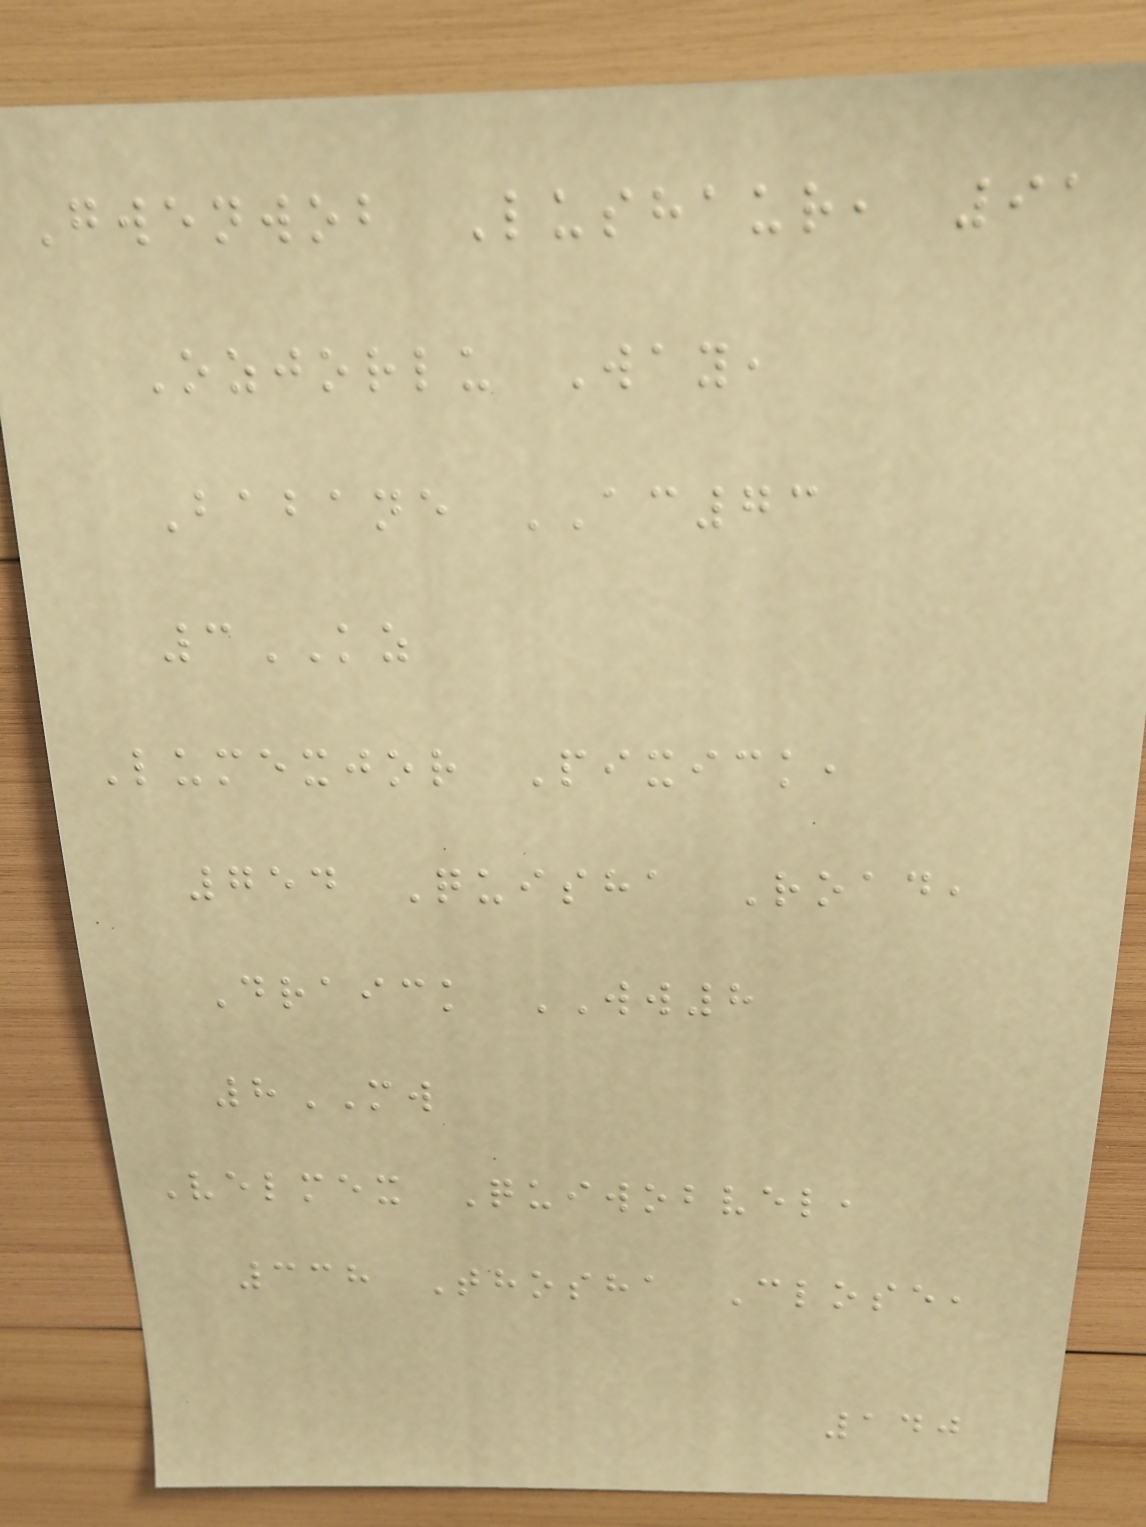Gwenwob Lushaur, 91
Ozjorlu Way,
Babane AC73
3KZ
Lumexjor Pixick,
754 Quisha Road,
Draick WW8
8MW
Velmex Quiwobvel,
338 Thosha Close,
140
